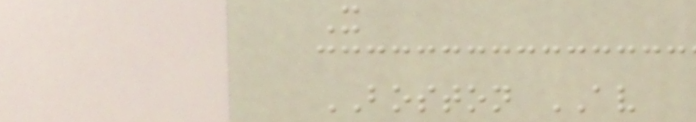X
BOSTON AV
